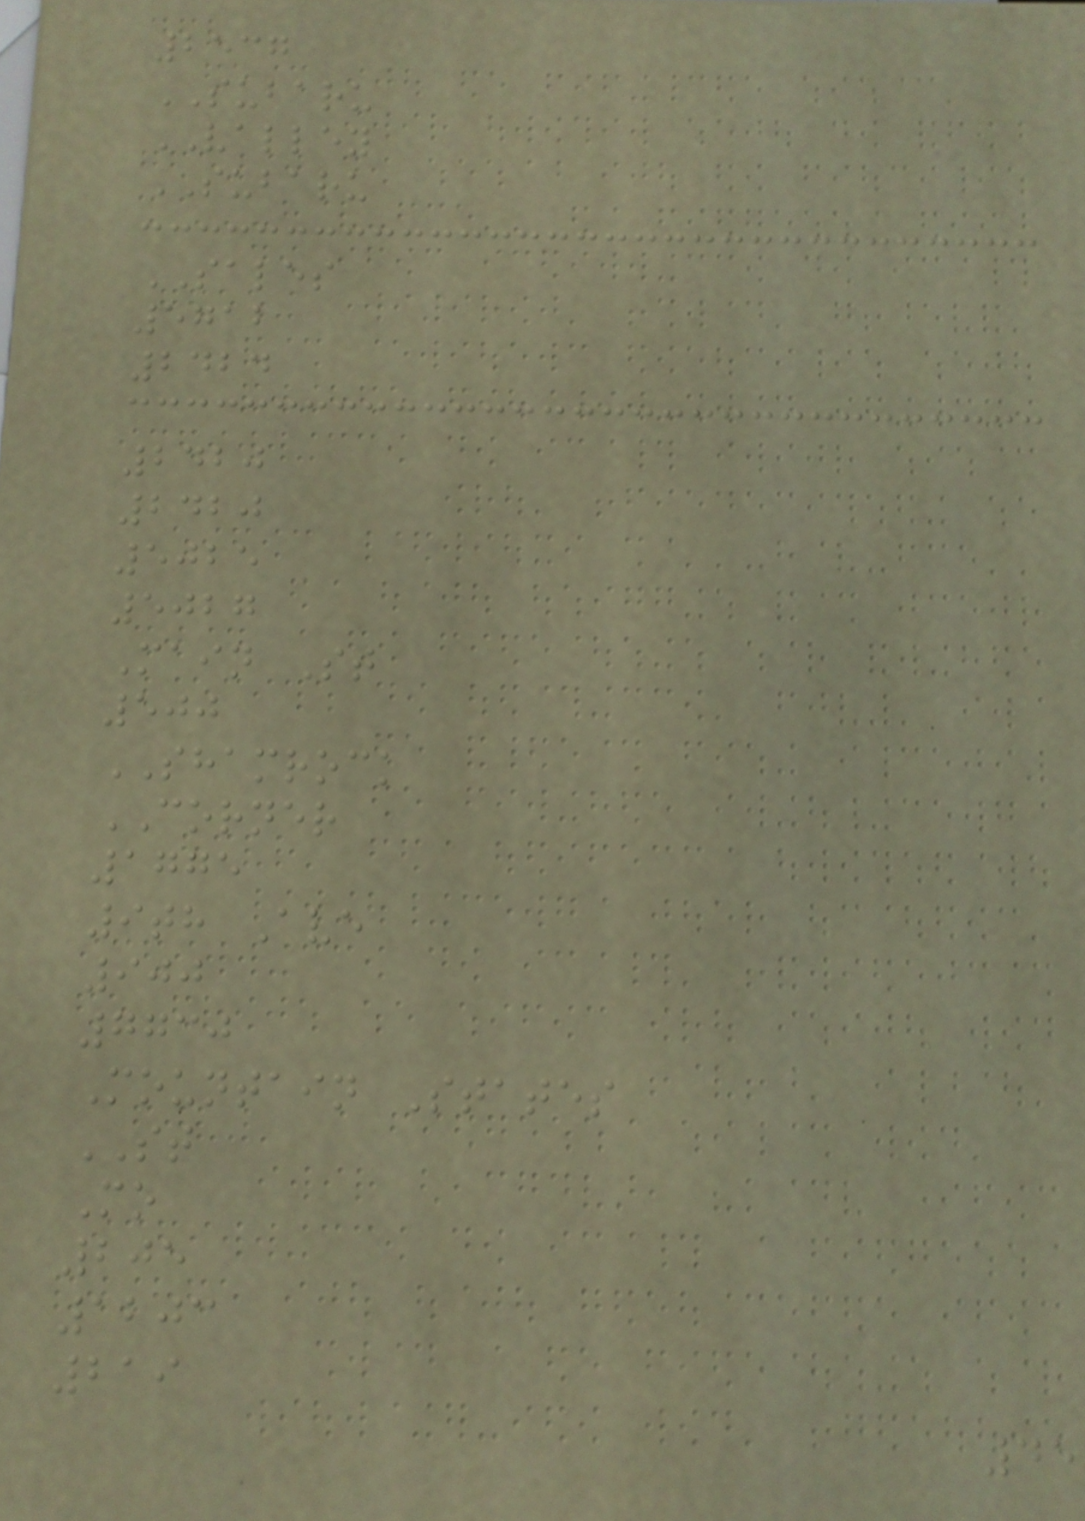2537
SUBARU
VALLEY
SUBARU
SALES
5712
2424
2420
2420
5025
5027
Main St
500
SHAMROCK
CORNER
1775
9th Ave
900
7730
Mountain States
ST
Mo
205
1203
219
45
